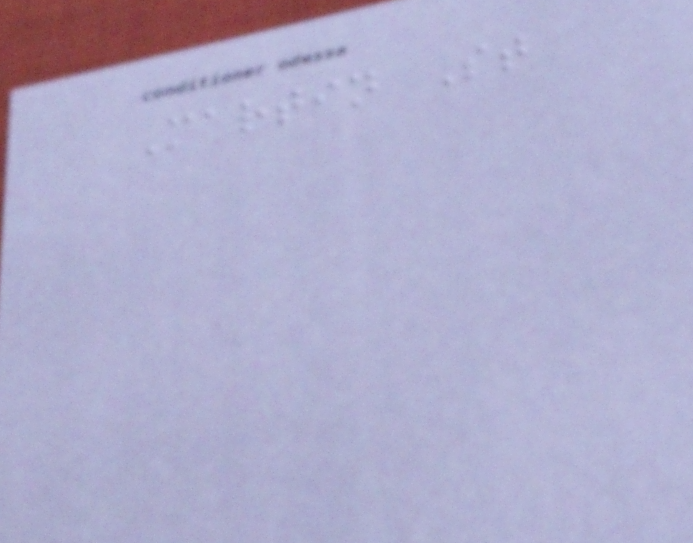Martin St
